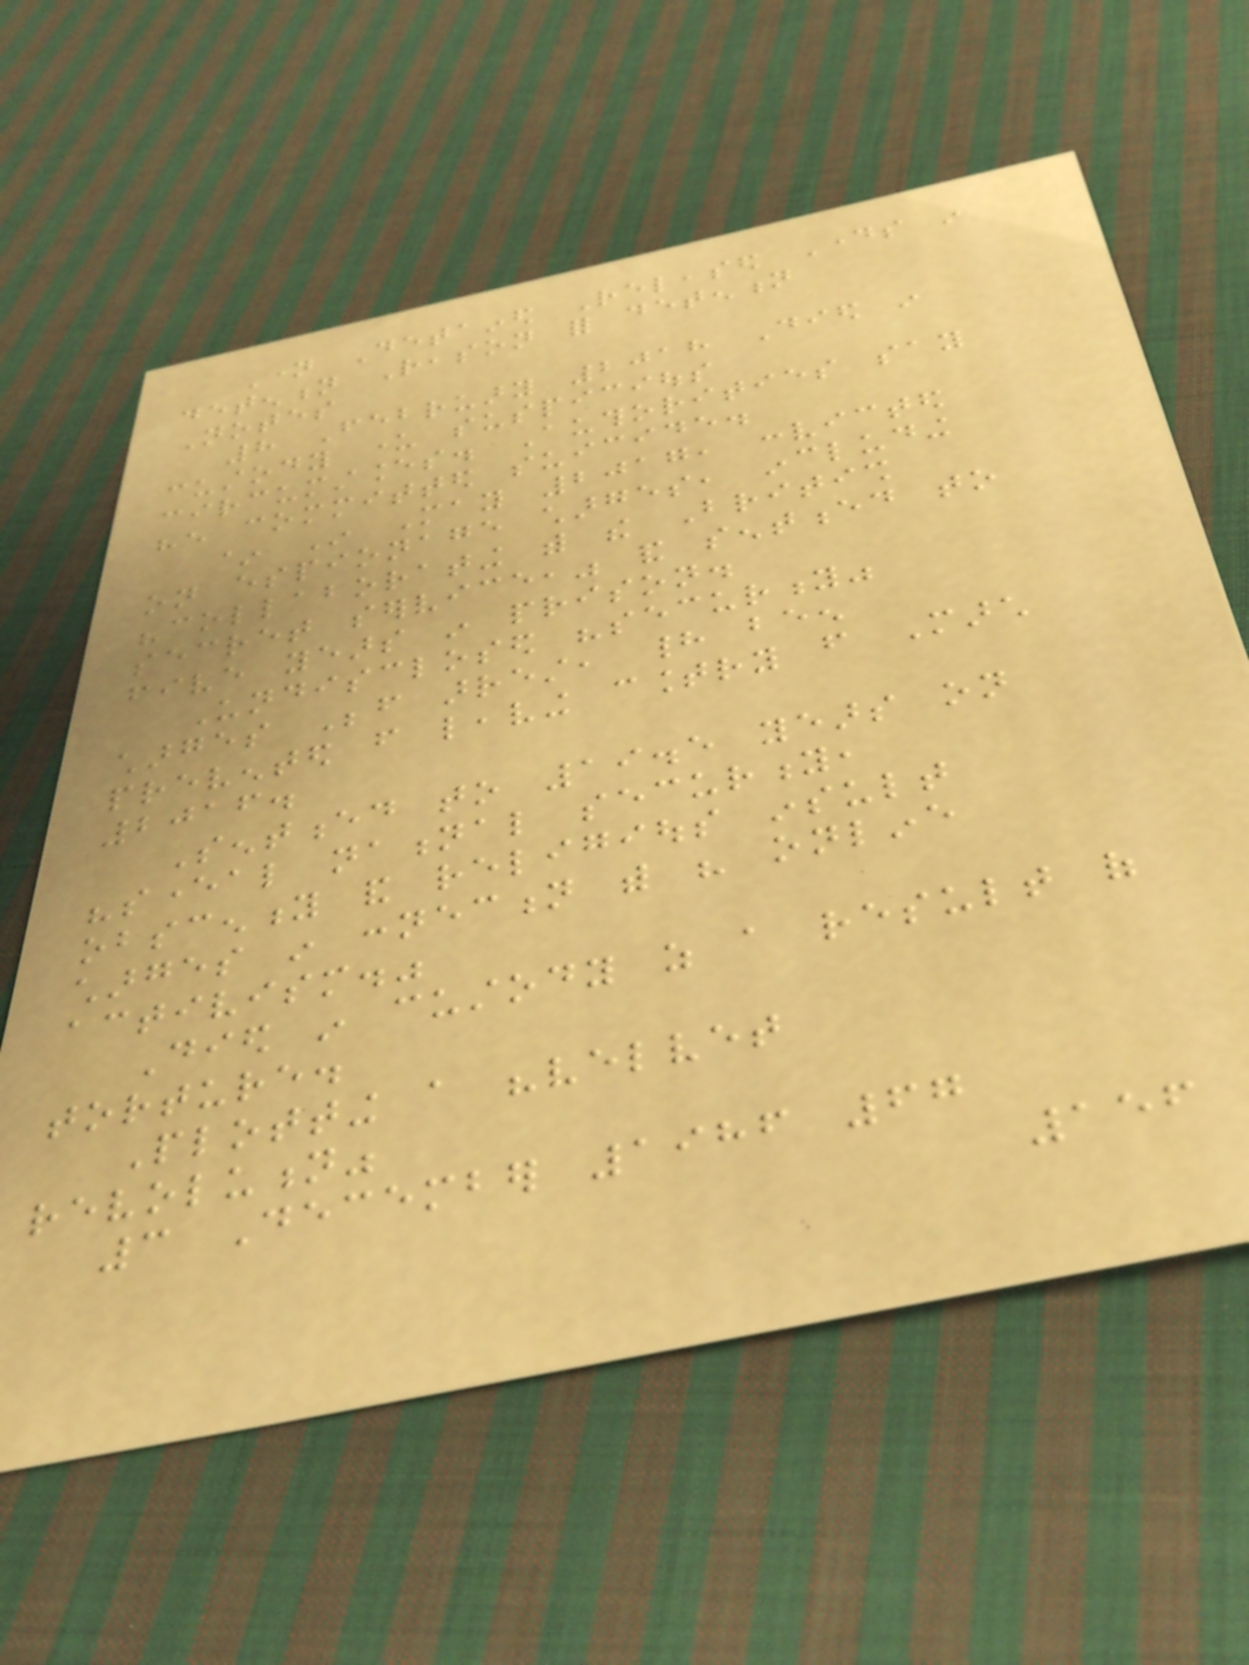Name Detained Released Days in
detention Reason for detention
Notes
8 February 2018 Died in
custody under suspicious
circumstances. Authorities say
he committed suicide.
~ In May 2017, convicted
on espionage charges, including
"collaborating with the British
secret service," and sentenced to
five years in prison.
Undisclosed "security"
charges Before arrest, had been
prevented from leaving country from March
2016.
Sentenced to 19.5 years on
"several national security,
obscenity and religious insult
charges in connection with his online
activism."
Died in custody as a result of
torture.
Plotting a "velvet
revolution"
3 December 1986 67
156
